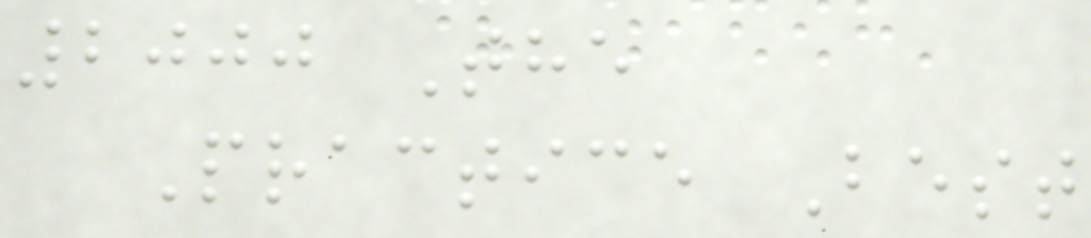2000 The
Practice Best
